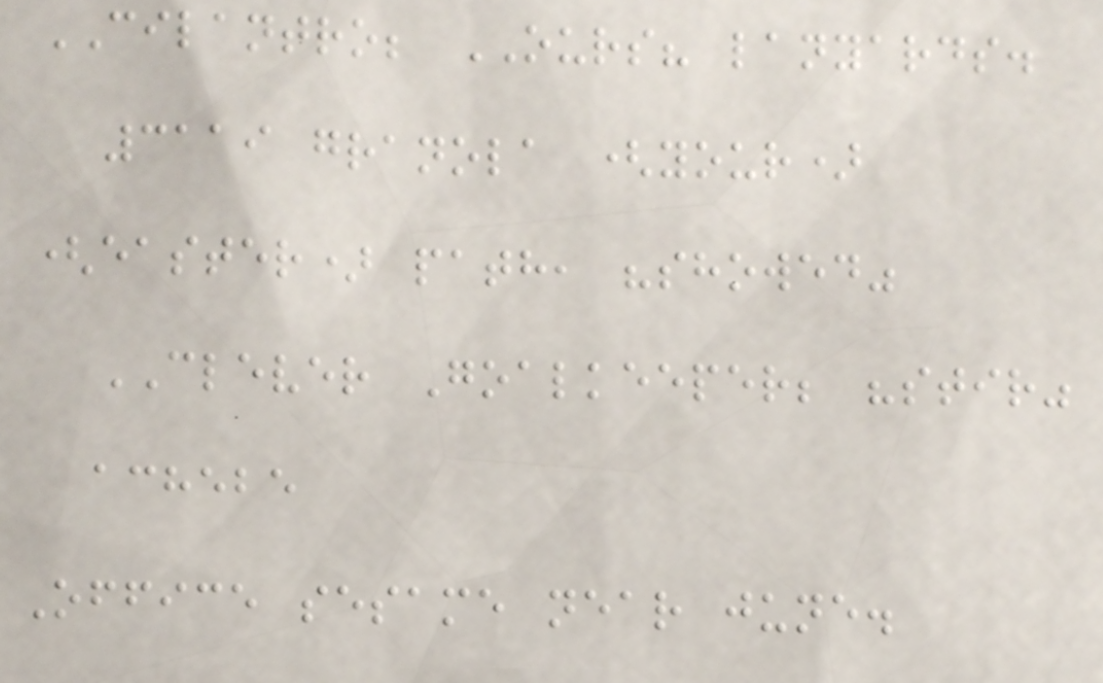CILANTRO; OURS? lanyards.
3119 granola (your)
(easter) path, "showed"
CLEVER Goalkeeper; "stir"
achebe
Office sesame near june.
